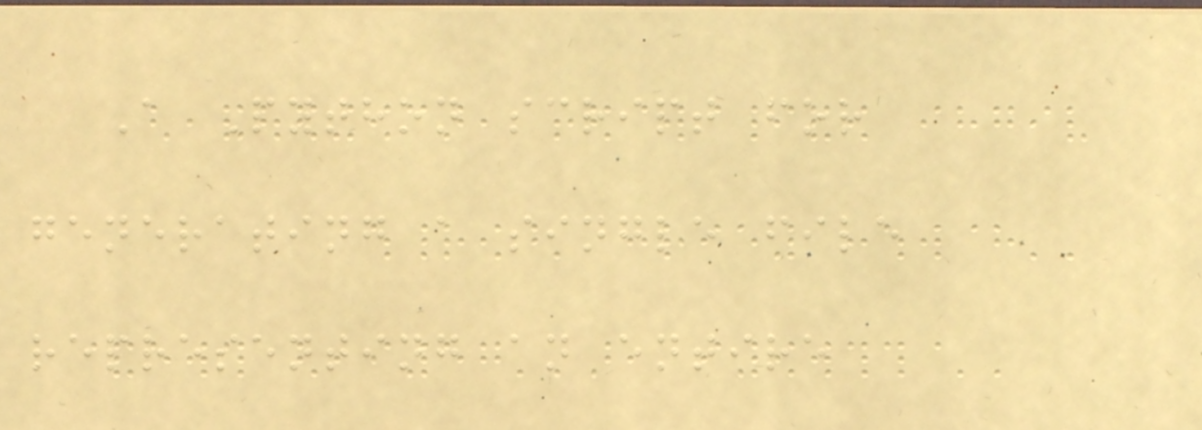A Python script for
generating a single file
representing an entire
